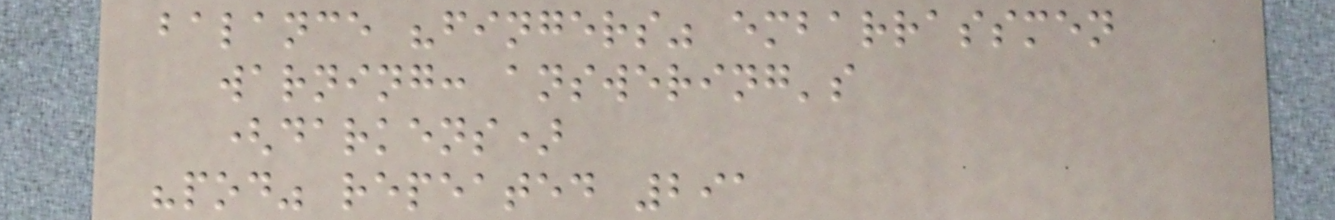balance "fingers" embarrassmen
warning: answering's
(darkens)
"pod" repeated 291
